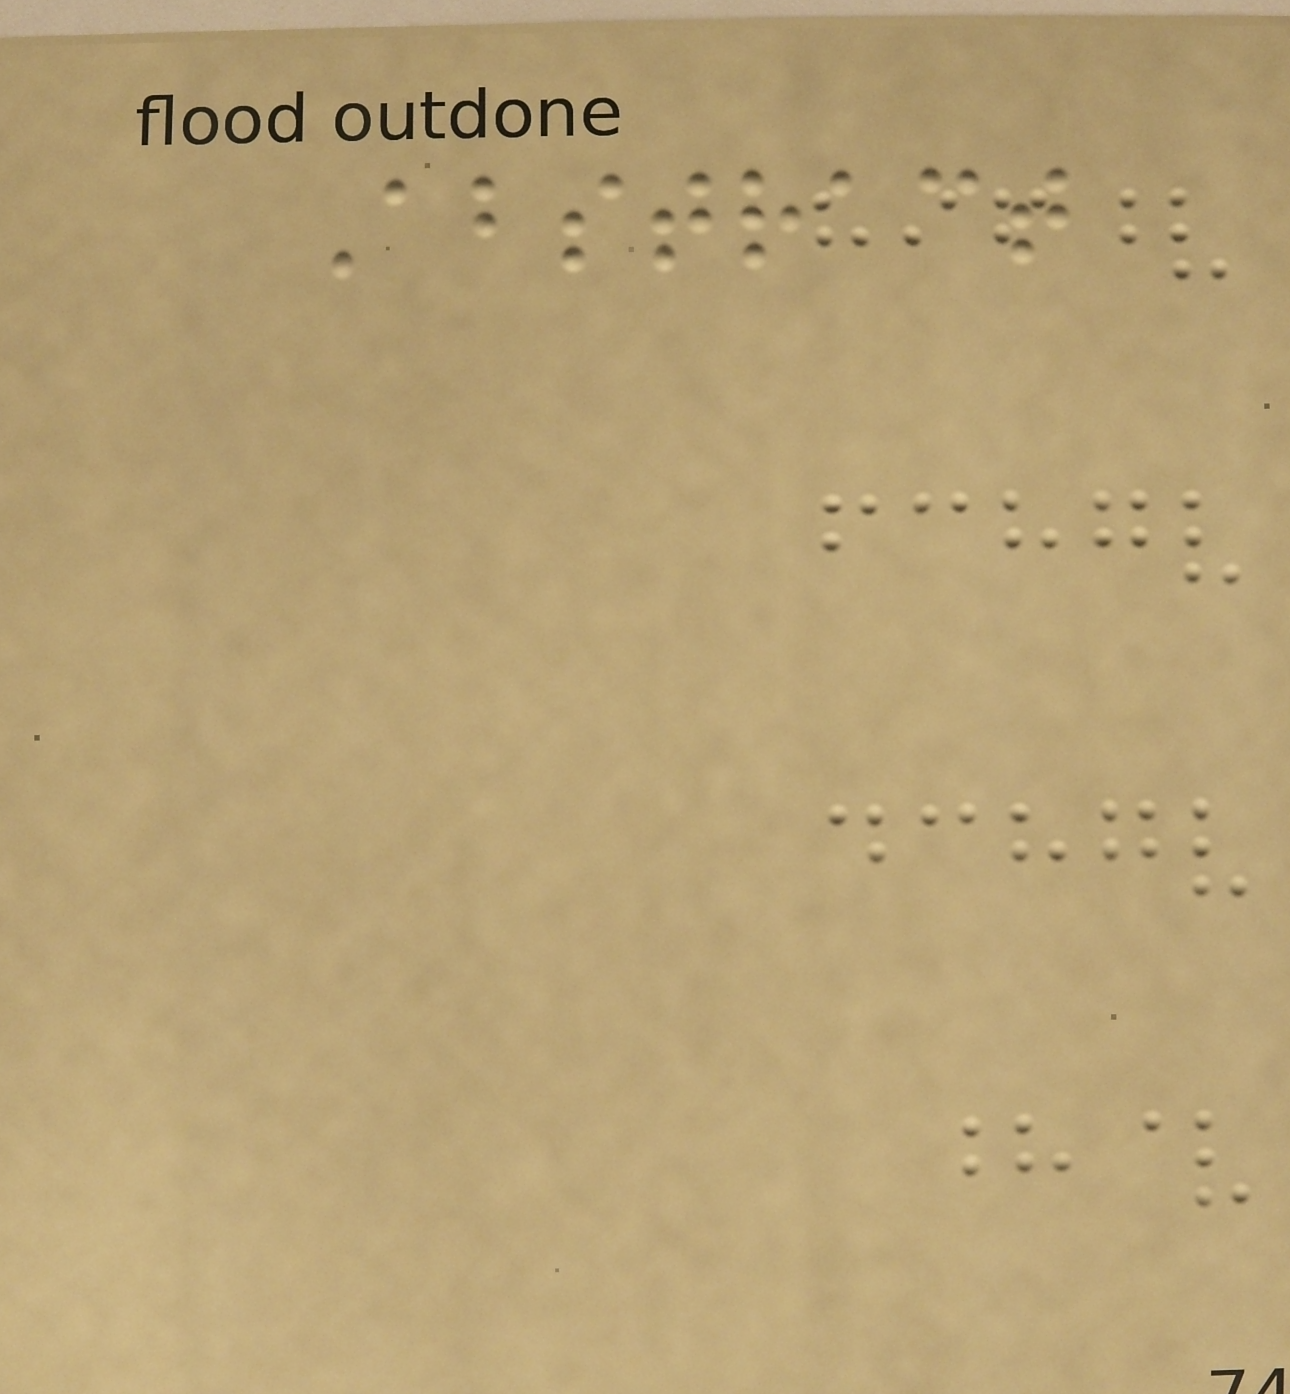Abstract
